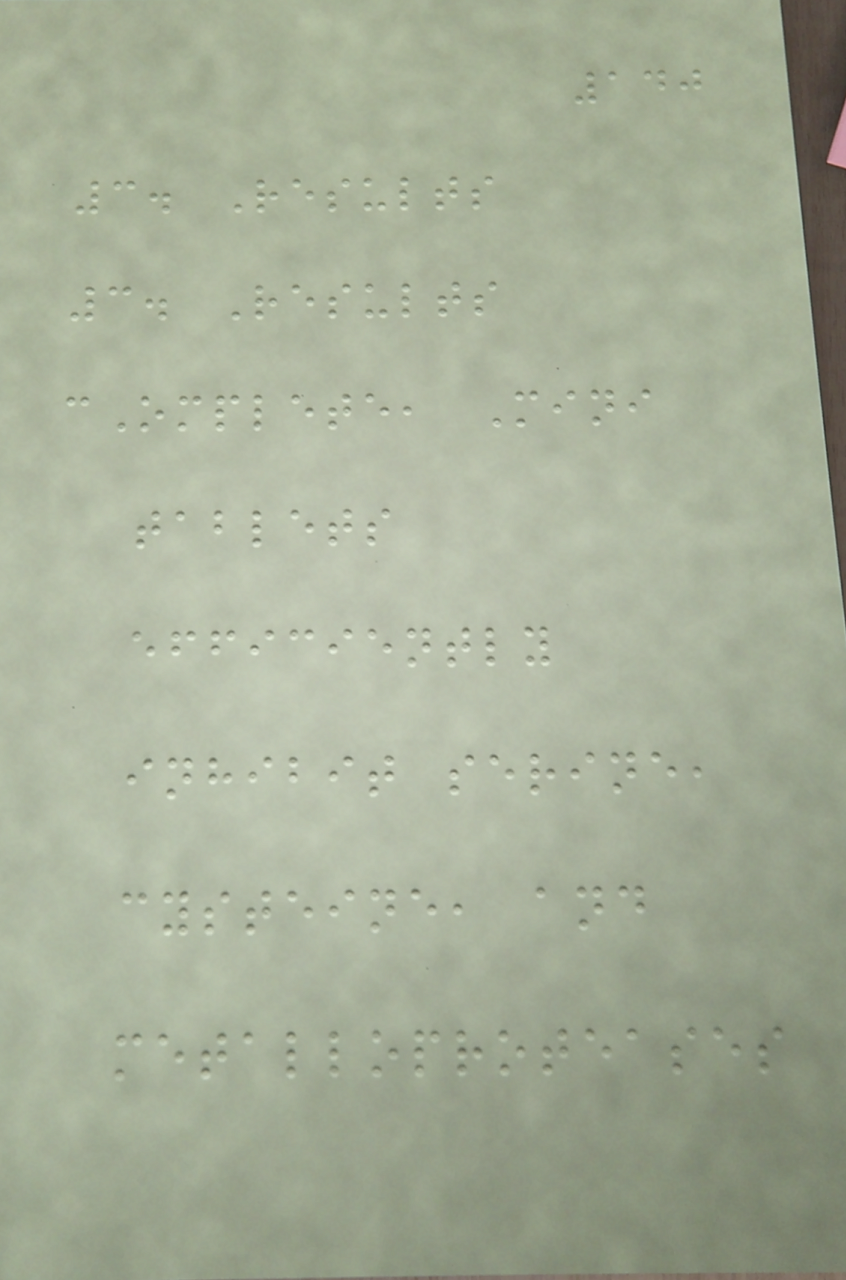140
3. Results
3. Results
cOmplete, Mini
tablets
efficiently
inhibit serine,
cysteine, and
metalloproteases
